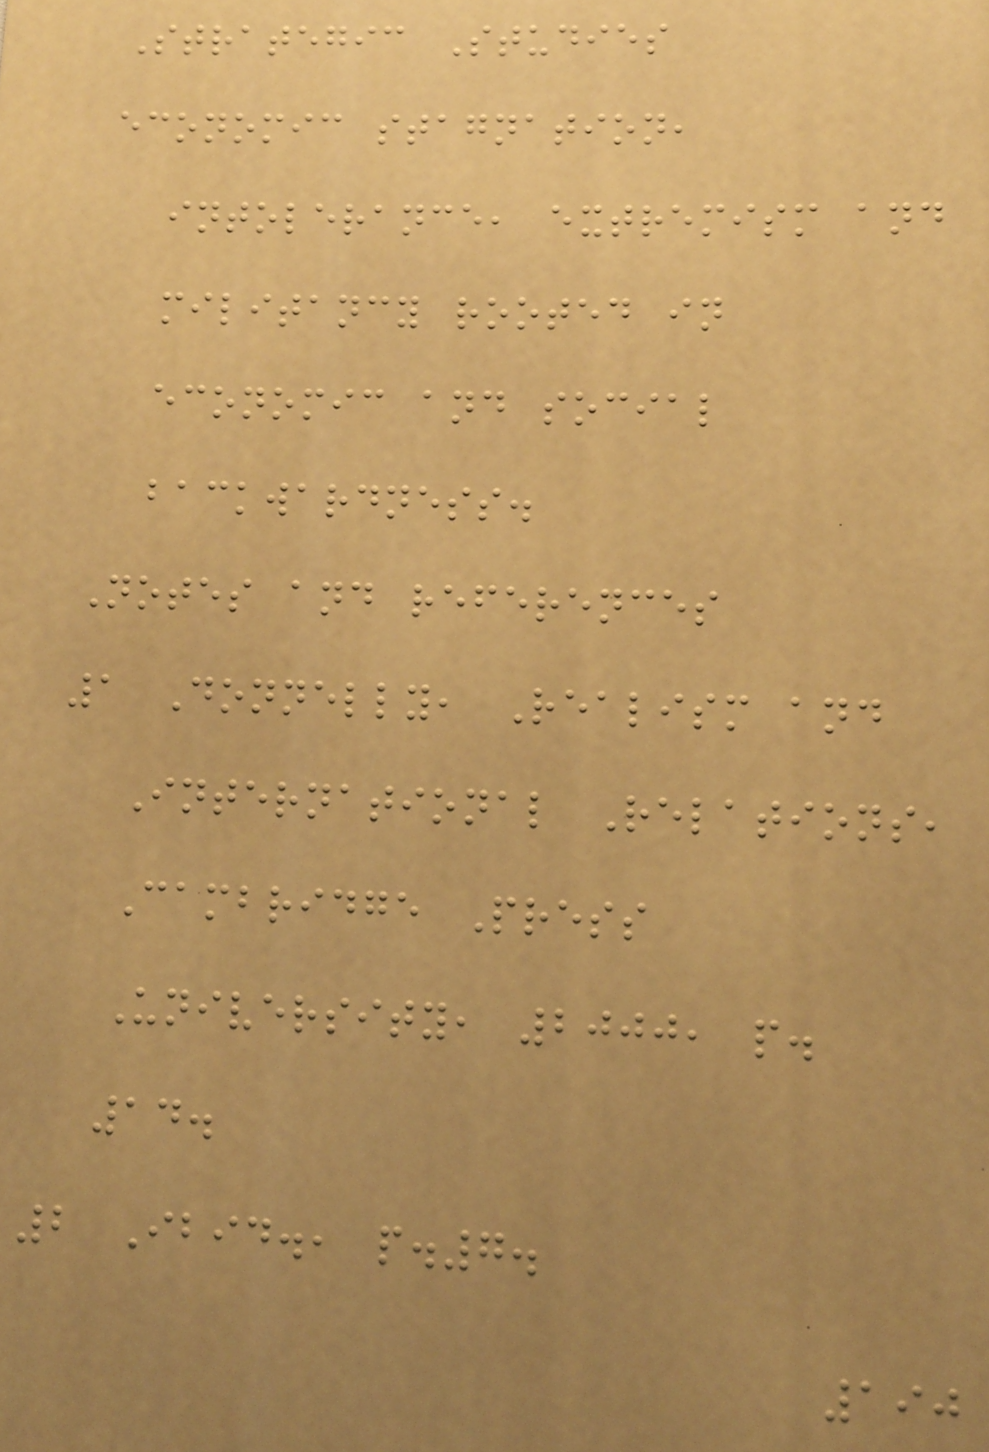Strategic Studies
economic stagnation,
intolerance, extremism and
militancy rooted in
economic and social
backwardness.
Notes and references
1 Donnelly, Realism and
International Relations,
Cambridge Press
University, 2000, p.
14.
2 Ibid., p.7.
190
